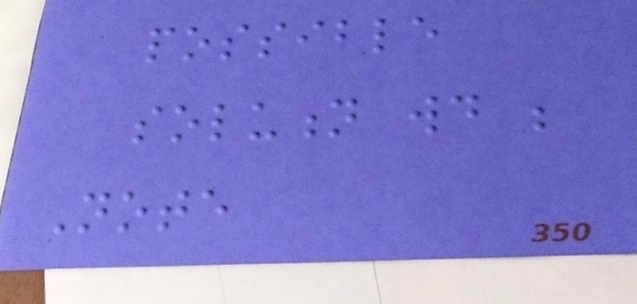possible
solution would be
Note
